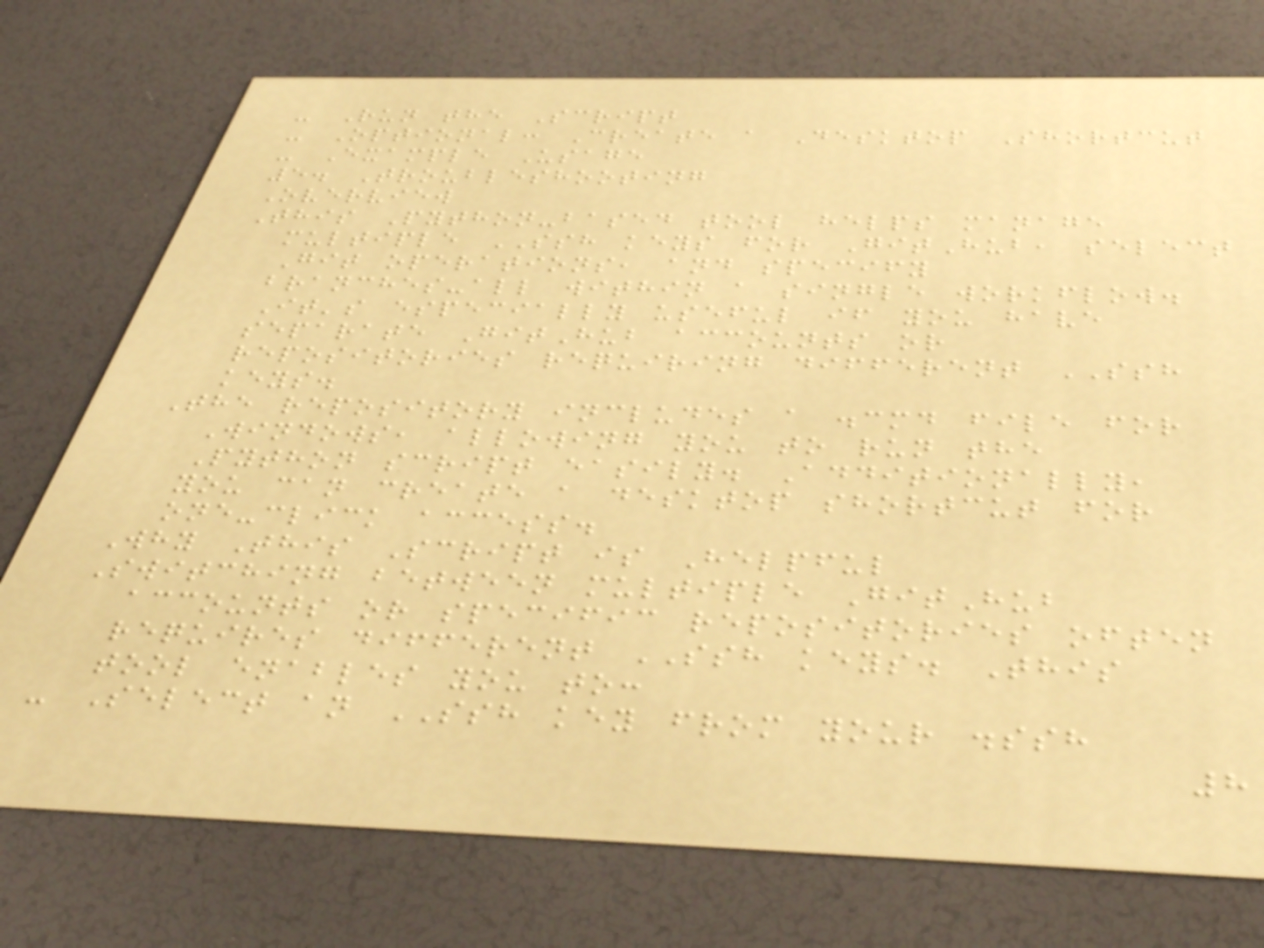- Run the Script
- Optional: Create a Desktop Shortcut
- Example Usage
5. Troubleshooting
Overview
This Python-based tool helps manage
multiple SSH keys for GitHub, select
Git operations, and specify
branches-all within a single workflow.
It's especially useful if you have
separate GitHub accounts or
repositories requiring different SSH
keys.
The repository includes a .cmd file for
Windows, allowing you to run the
Python script easily. Additionally,
you can create a desktop shortcut for
one-click access.
Why This Script is Helpful
Switching between multiple GitHub
accounts or specific repositories often
requires different SSH keys. This
tool enables you to:
- Select an SSH key from your .ssh
8
